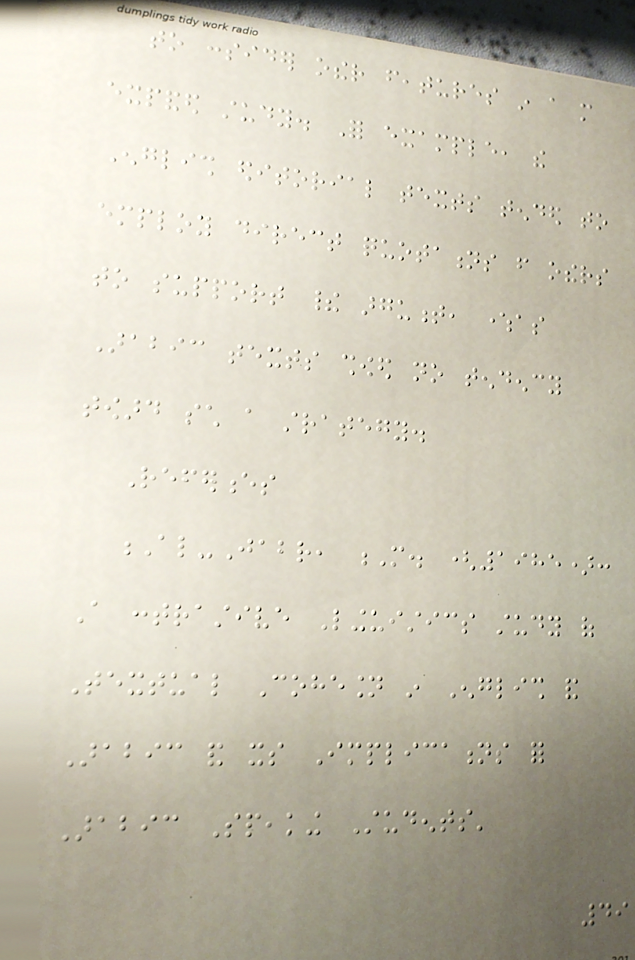to consider other features in a more
expanded study. For example, the
English editorial texts tended to
employ direct quotations from others
to support their argument, whereas
Arabic texts showed no tendency
toward such a strategy.
References
Al-Jabr, M. (1985):
A contrastive Linguistics study of
Textual Cohesion in English and
Arabic and its Implications for
Arabic Speaking Students'
49
